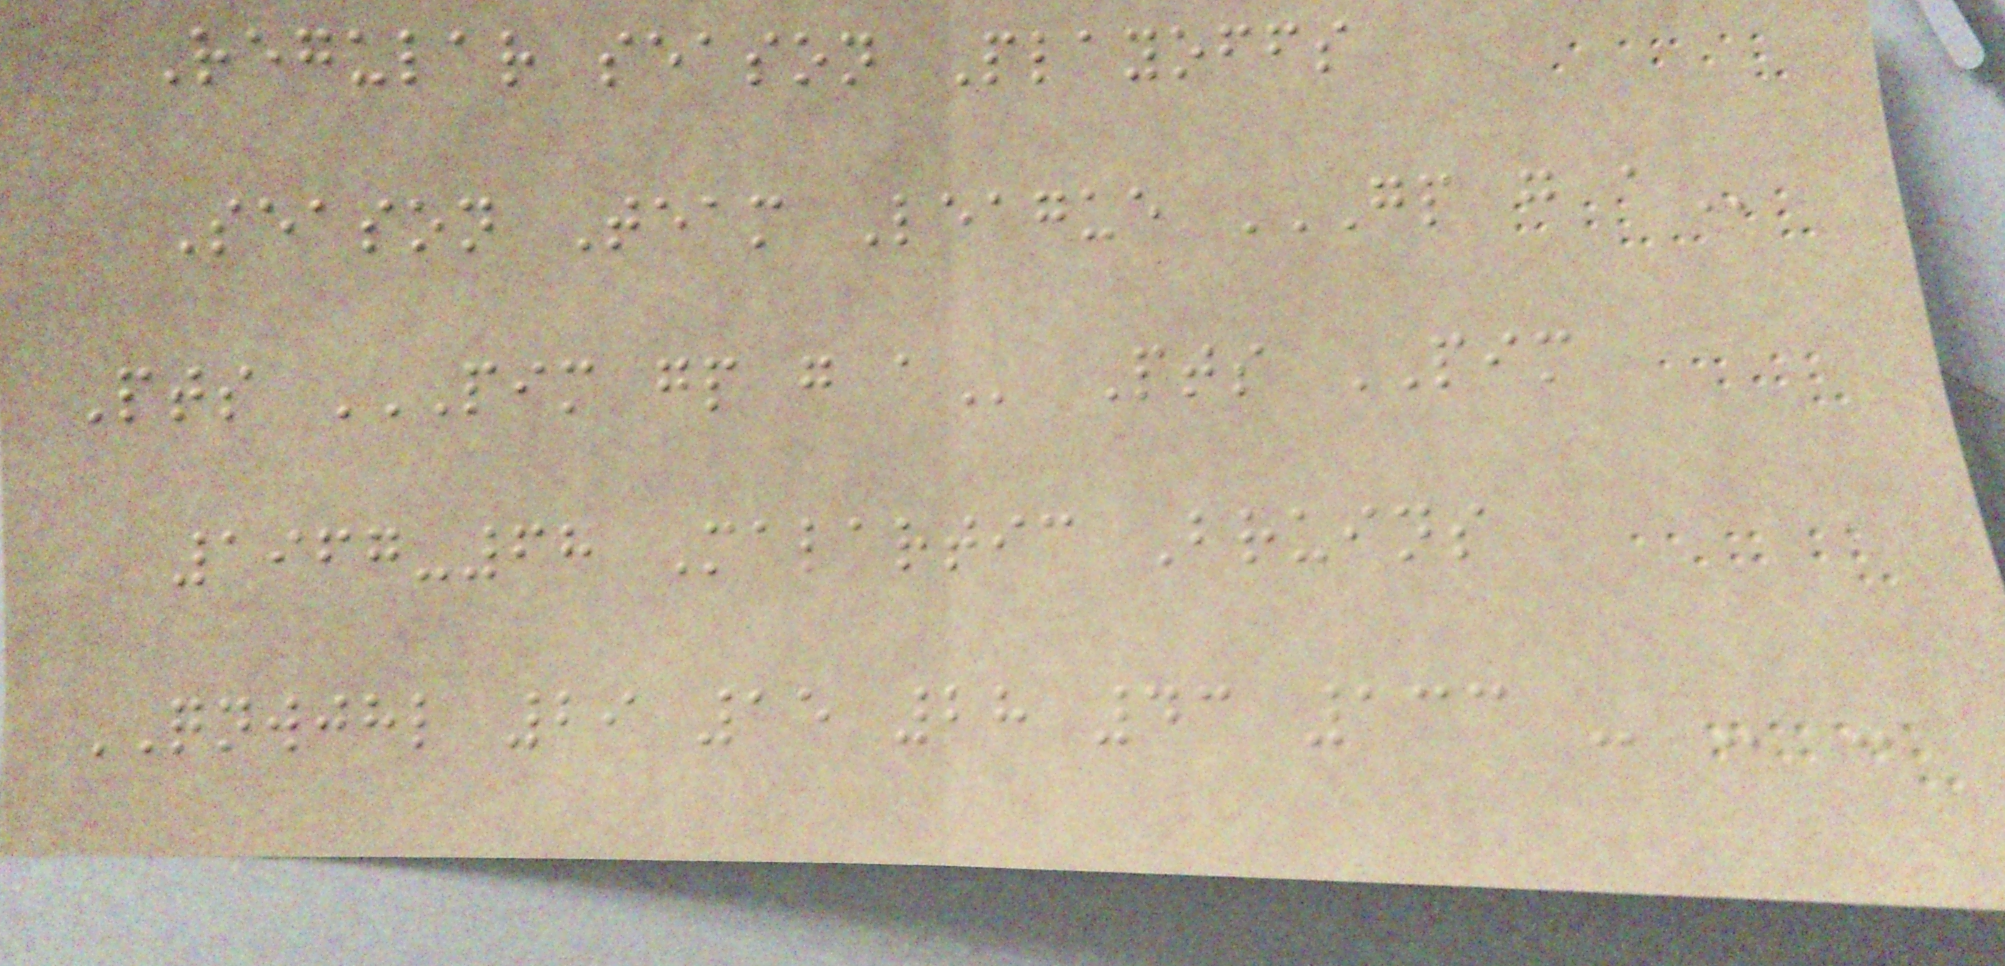Regular season Playoffs
Season Team League GP G A
Pts PIM GP G A Pts PIM
1967-68 Malartic Bruins
QNWJHL 29 15 28 43 133 - - -
